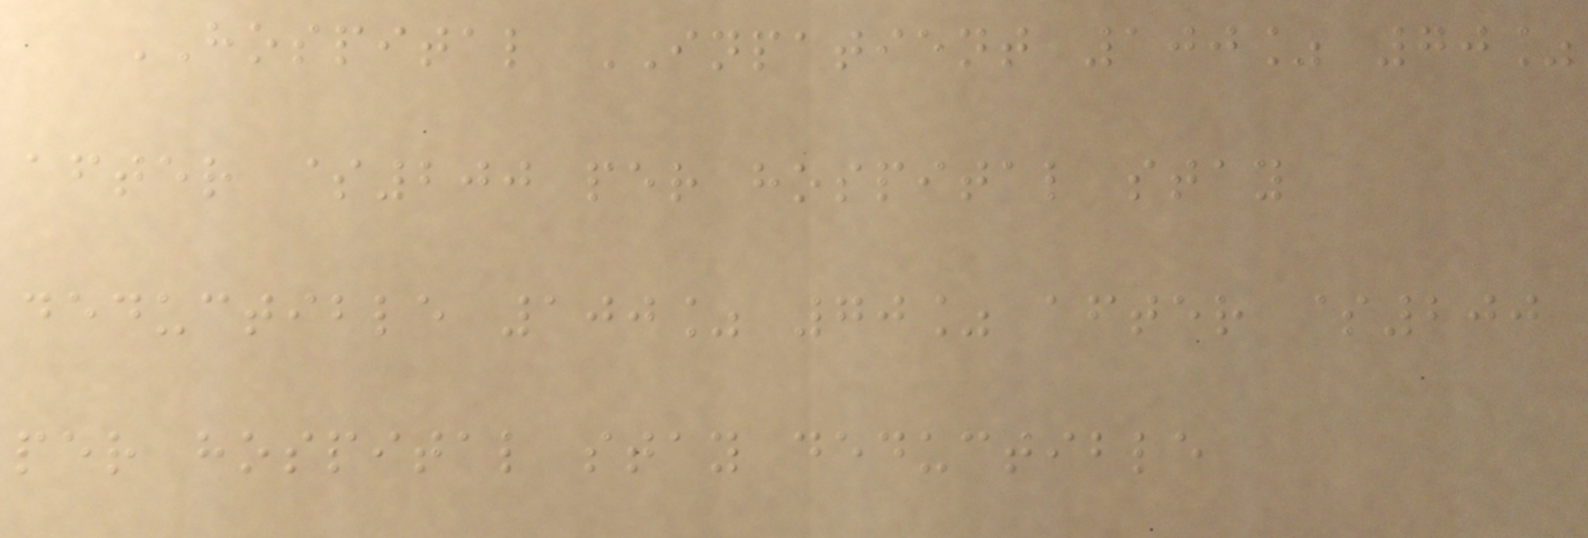HOSPITAL INPATIENT 100% 70%
after $200 per hospital stay
deductible 100% 70% after $200
per hospital stay deductible
